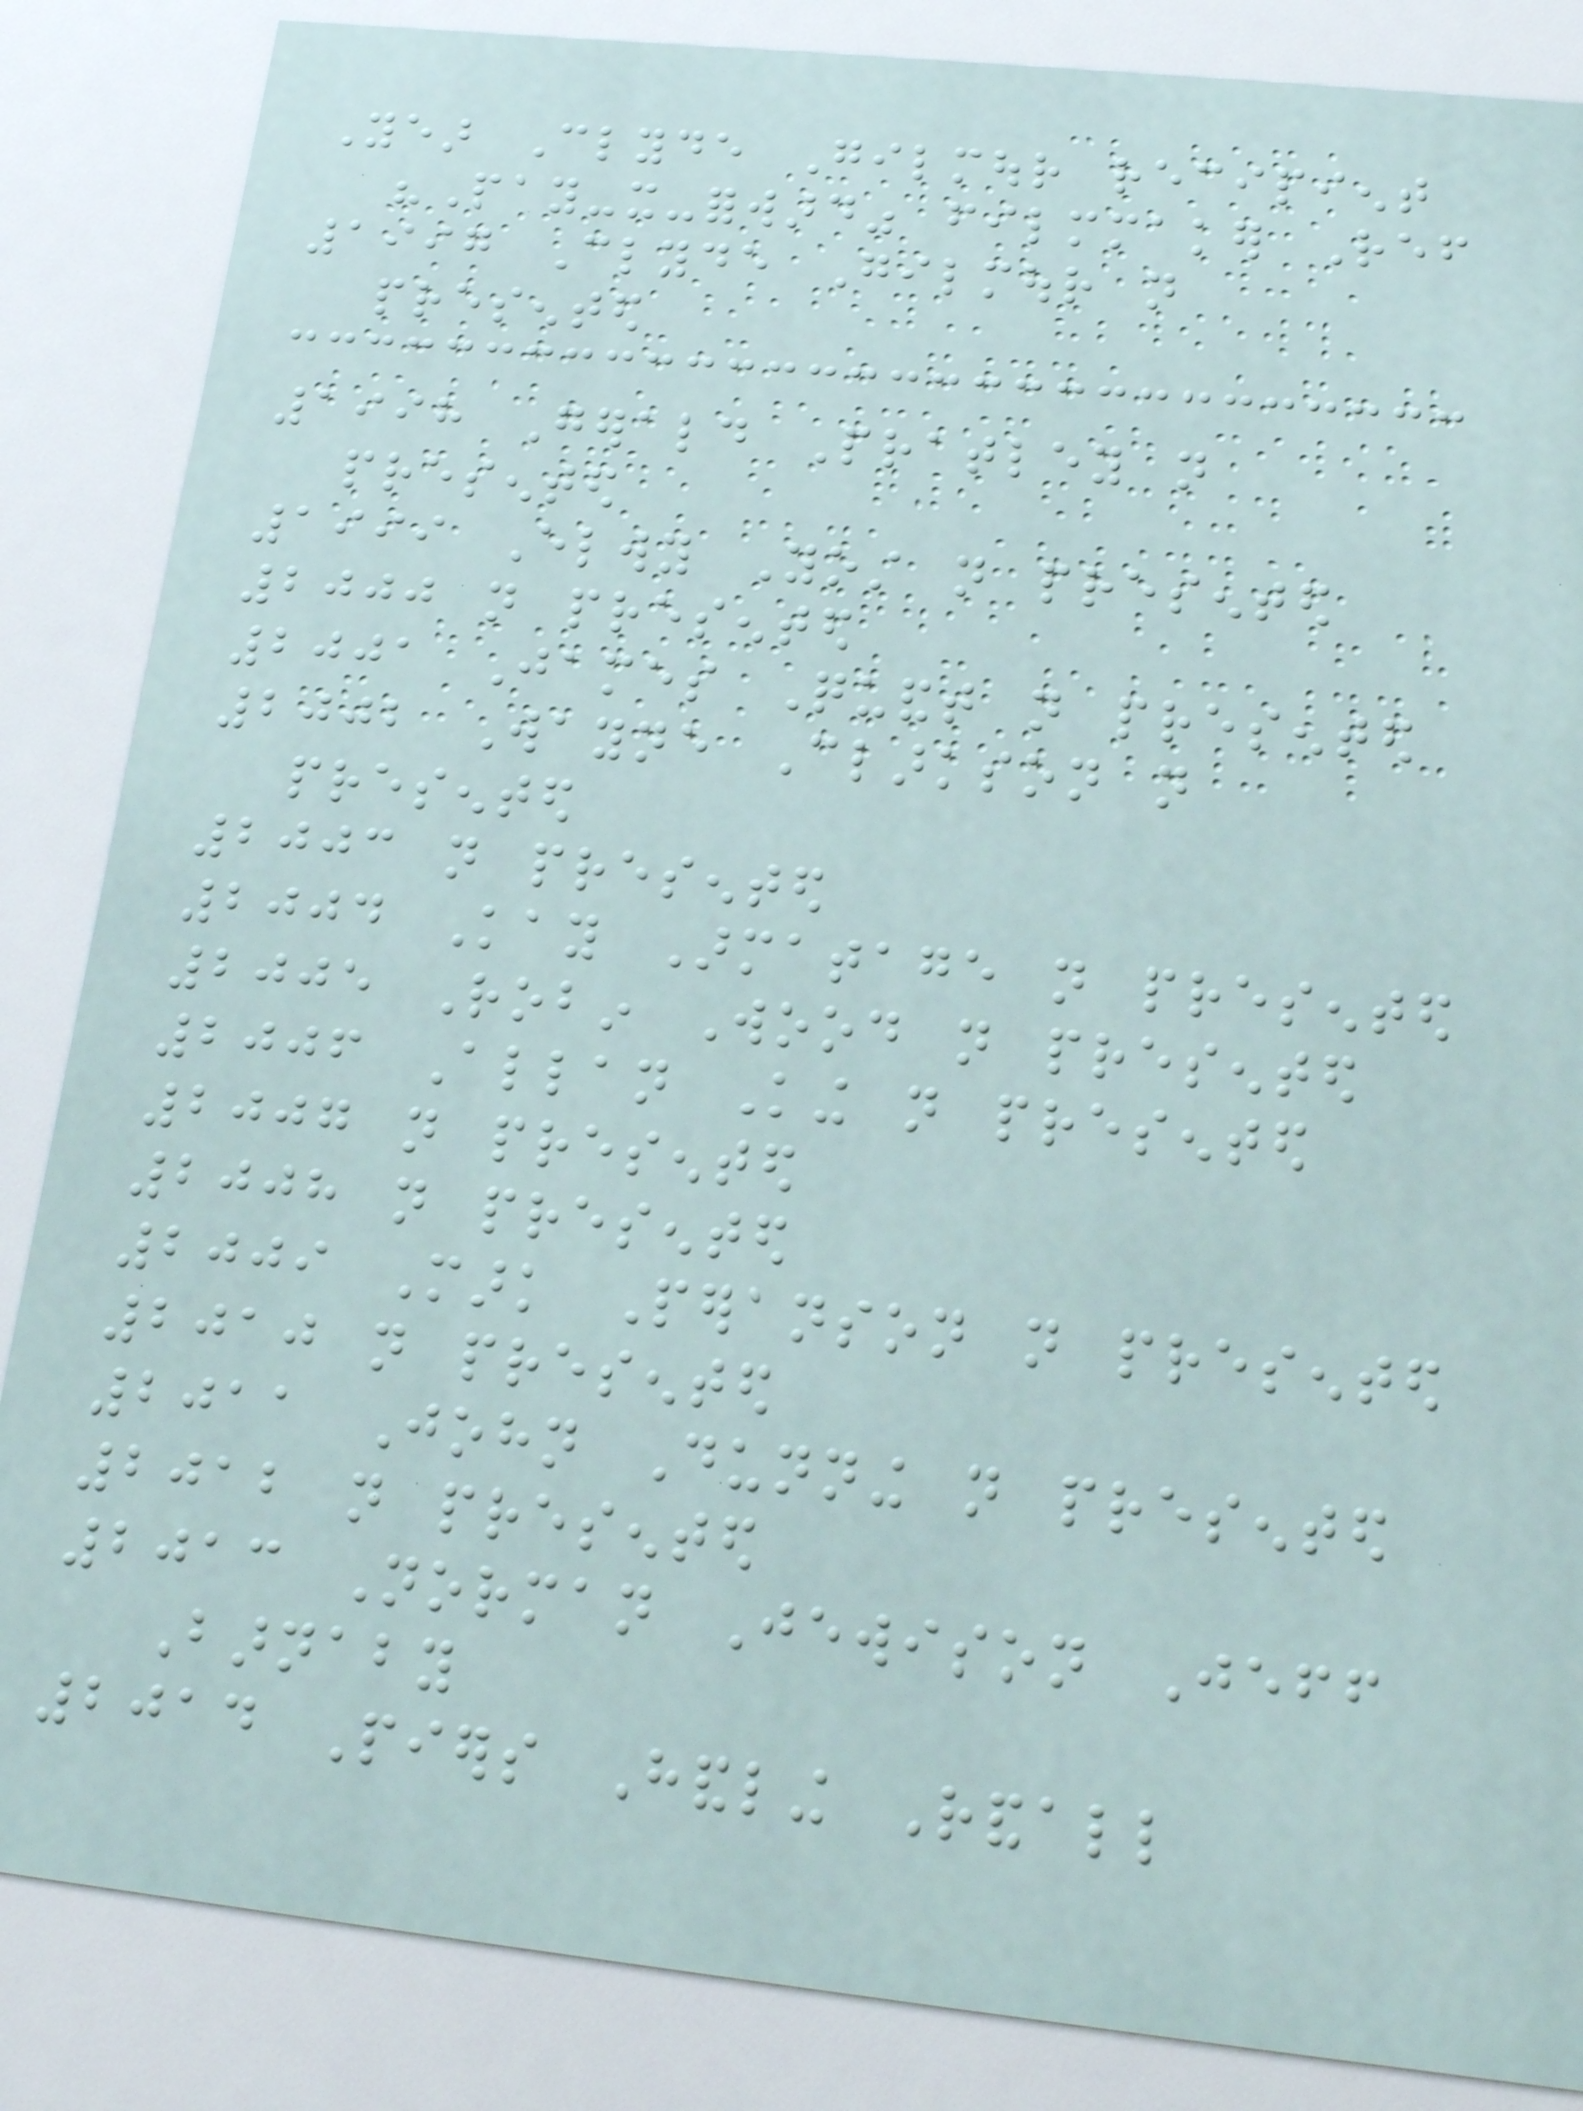Year Clyde Gilmour recipient
"Pay-it-forward" filmmaker Ref
1997 Clyde Gilmour not
presented
1998 Gerald Pratley not
presented
1999 Elwy Yost not presented
2000 not presented
2001 James Quandt not presented
2002 Wayne Clarkson not
presented
2003 not presented
2004 Kay Armatage not presented
2005 Robin Wood not presented
2006 Allan King not presented
2007 not presented
2008 not presented
2009 Mark Peranson not presented
2010 not presented
2011 John Dunning not presented
2012 not presented
2013 Norman Jewison Jeff
Barnaby
2014 Piers Handling Randall
